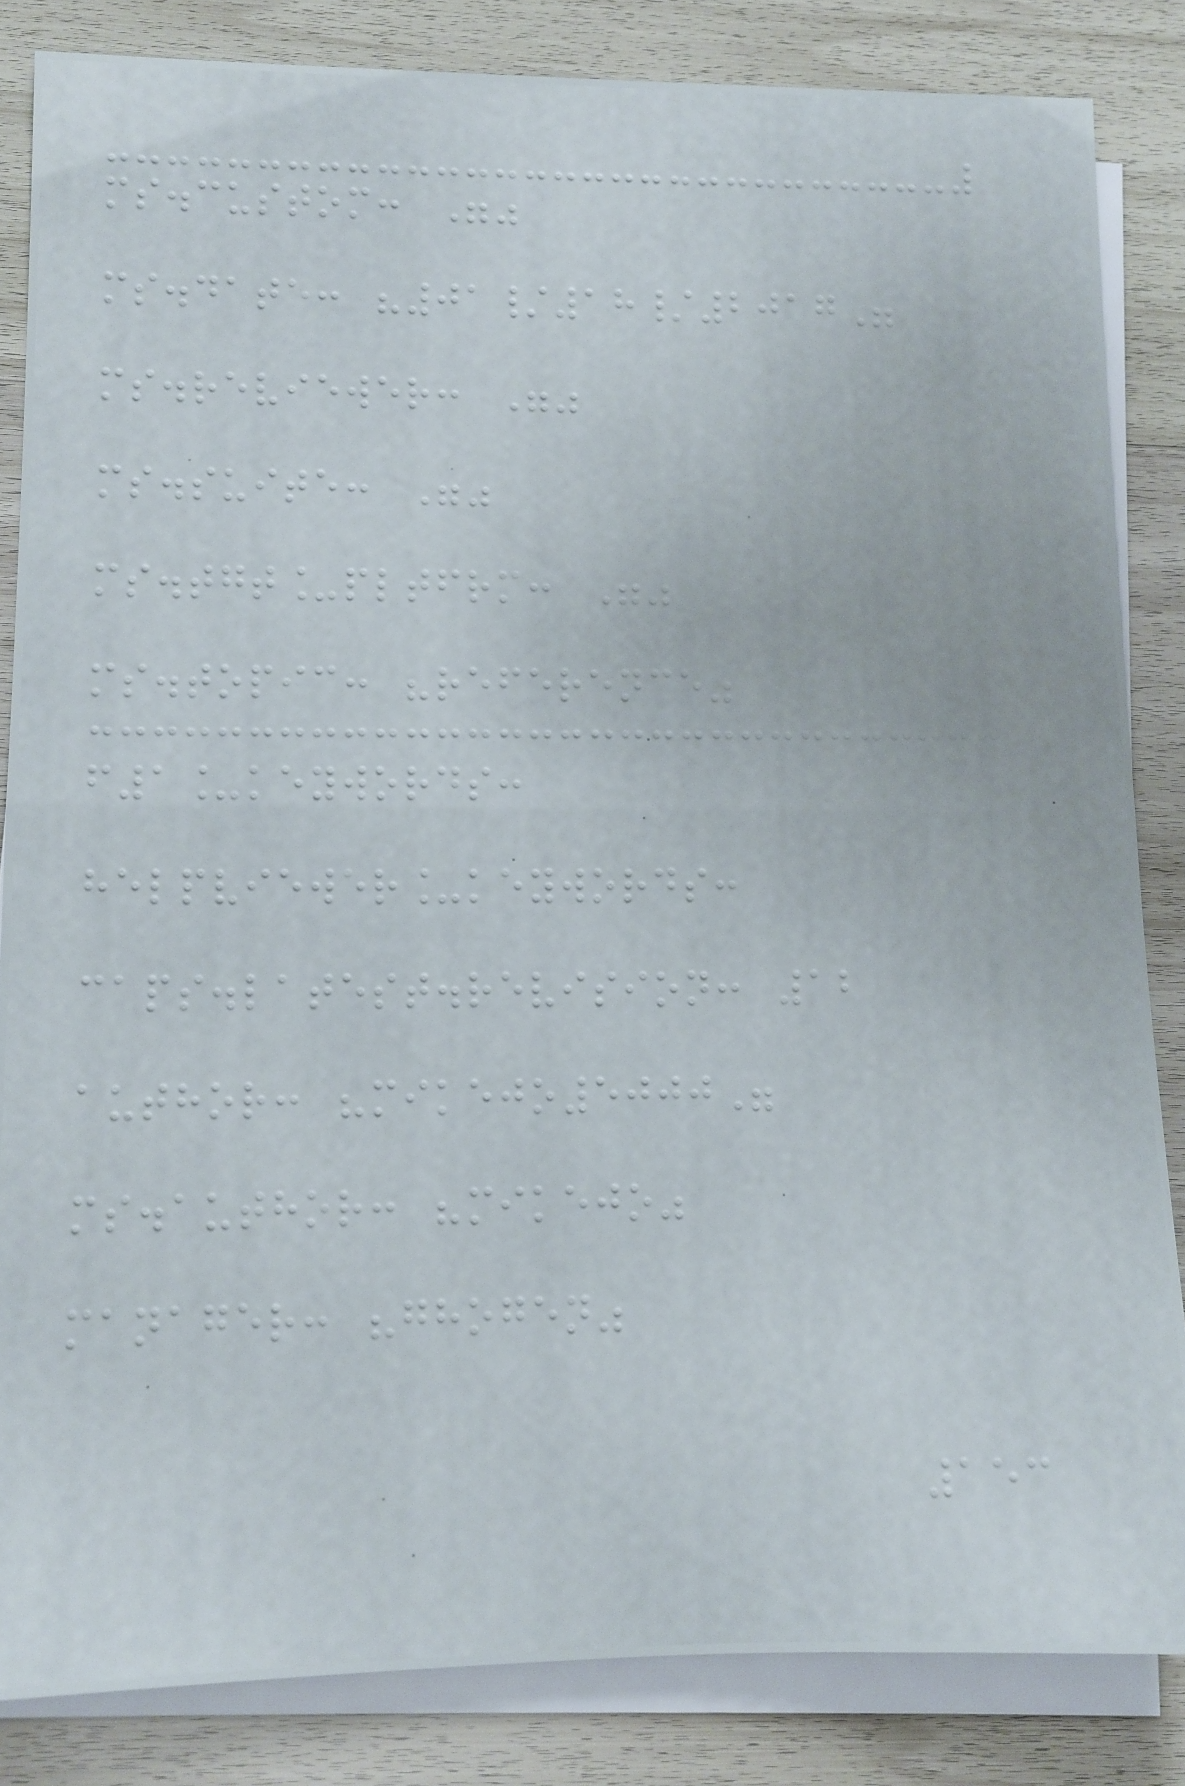ms.custom: ""
ms.date: "01/18/2017"
ms.reviewer: ""
ms.suite: ""
ms.tgt_pltfrm: ""
ms.topic: "reference"
f1_keywords:
helpviewer_keywords:
caps.latest.revision: 12
author: "mikejo5000"
ms.author: "mikejo"
manager: "ghogen"
153
